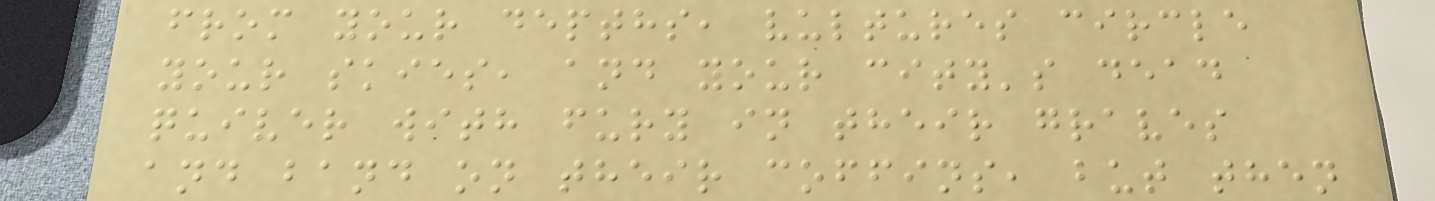from your depths, vultures circle
your skies, and your city's dead
quiver with fury in their graves
and band on their coffins, but then
